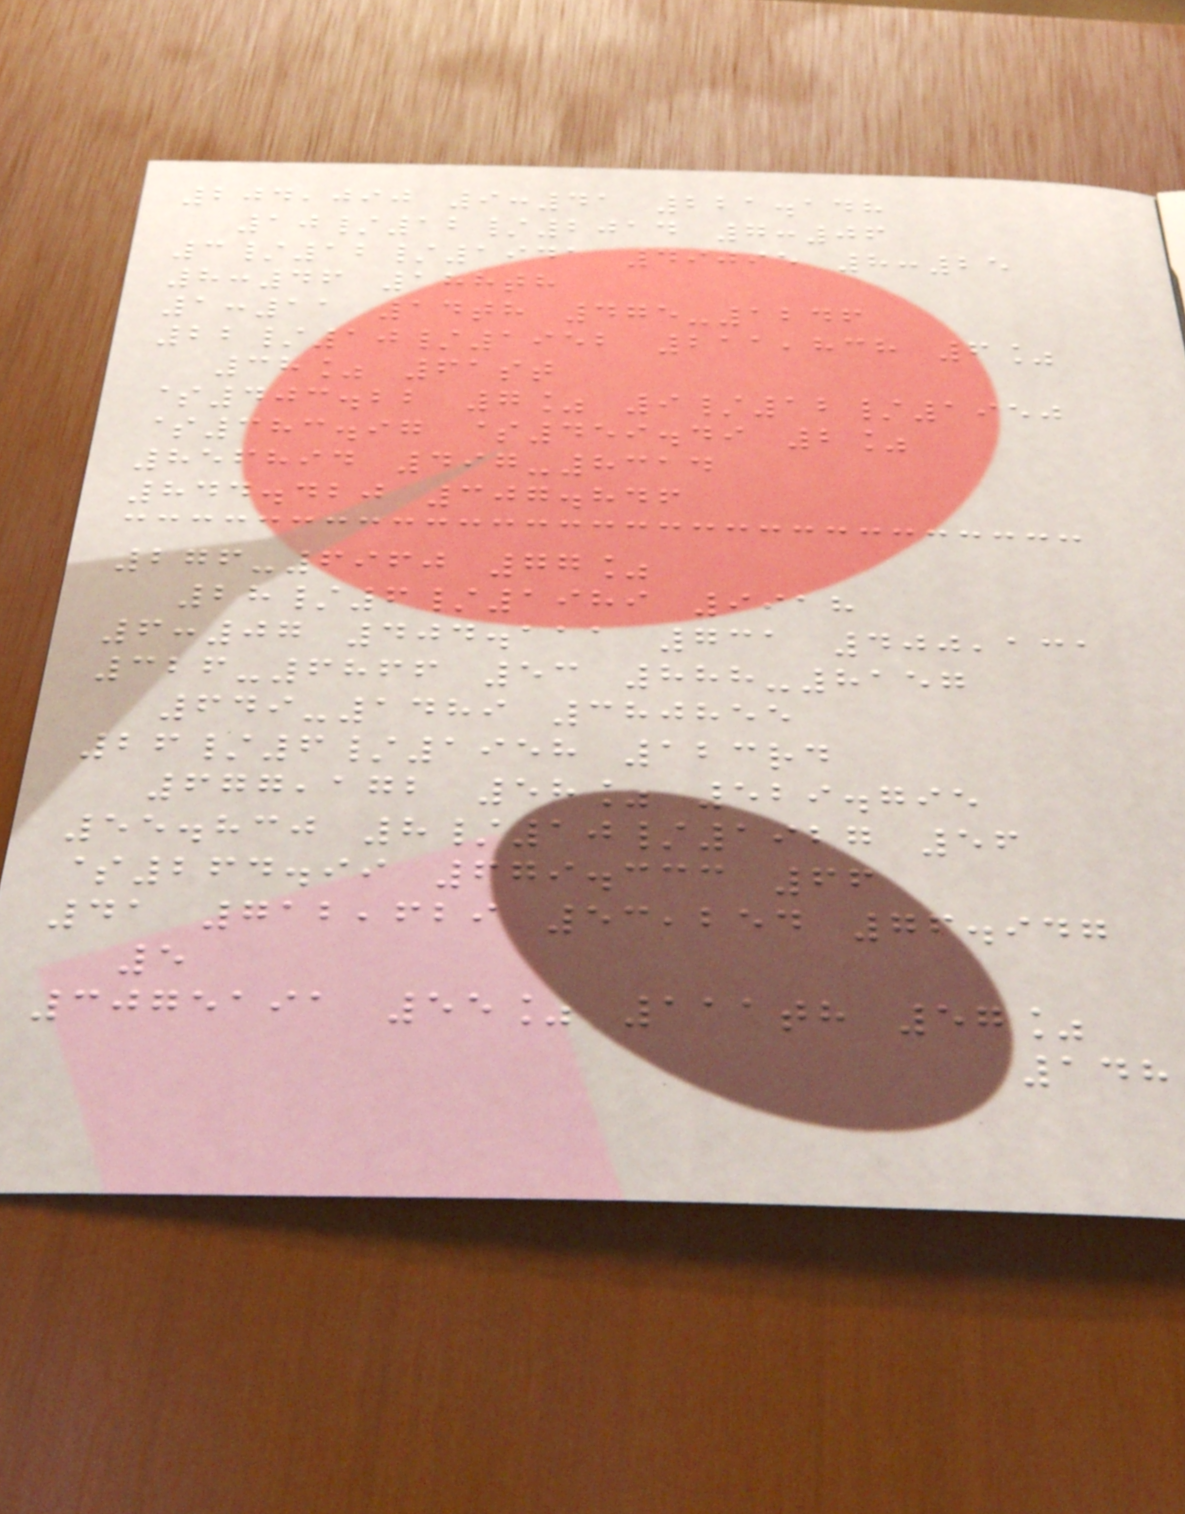204,090 9:41 221.148
10/12/2014 7:06
3/12/1941 49095 8:25
8:46 188th
1:11 14th 475-1246
22/10/1952 211,838 6%
38% 61st
$403.22 7% 9/12/1950
$383.97 $459.49 2%
856894 497-8314
844.420 307.846
276-6960 77%
28/6/1989 9918
6:07 404.111 731 400,131
326-6866 53 888-8157
649-1489 380855
26/6/1958 123rd
677,172 58% 529.795
55.830 8/10/1927 56
$264.99 679.333 66
41 712,629 53,254 76.947
5
3075191 55% 111th 57%
148
